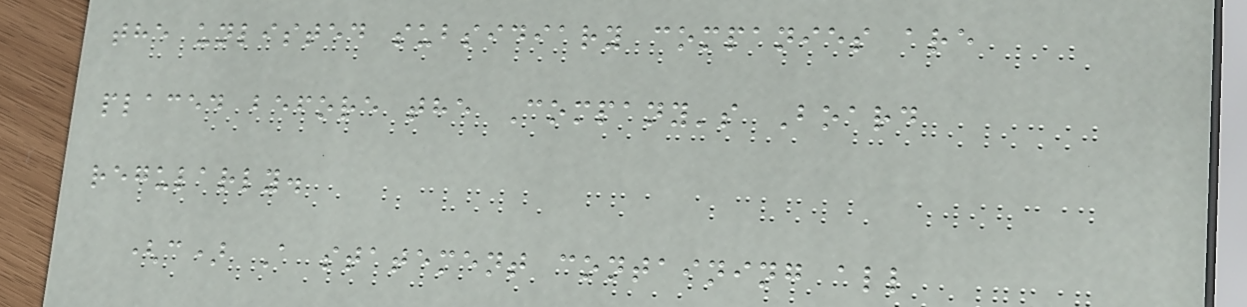the unlisted subsidiary companies are
placed before the Company's Board
regularly.
(c) A statement containing all
